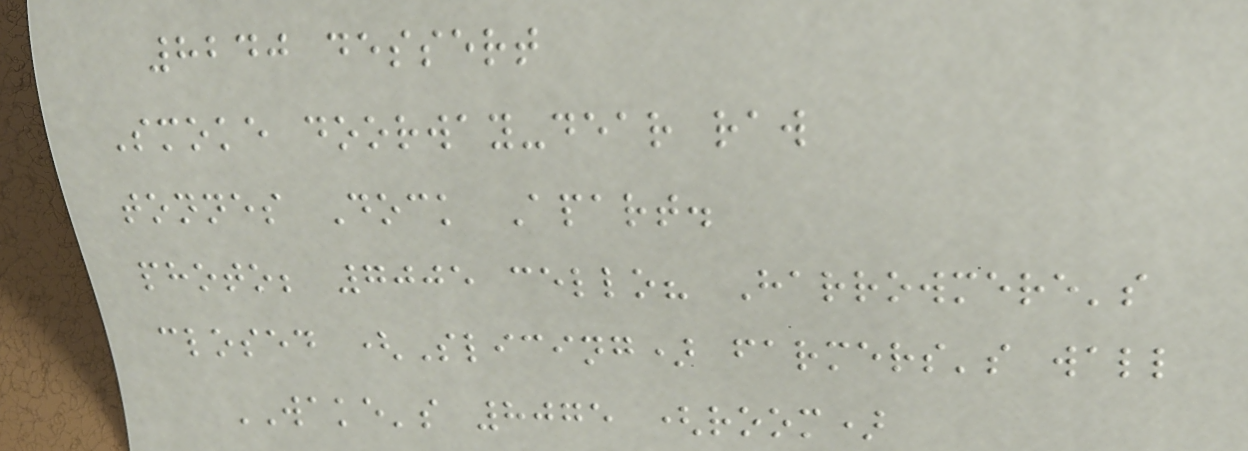8240 dessert
Smoke doorway-dear raw
tonnes Dock Apart.
photo; 7005 cello? Harrowmere's
closed (Slicing) farmers's wall
WAKE's 8075 (room)
